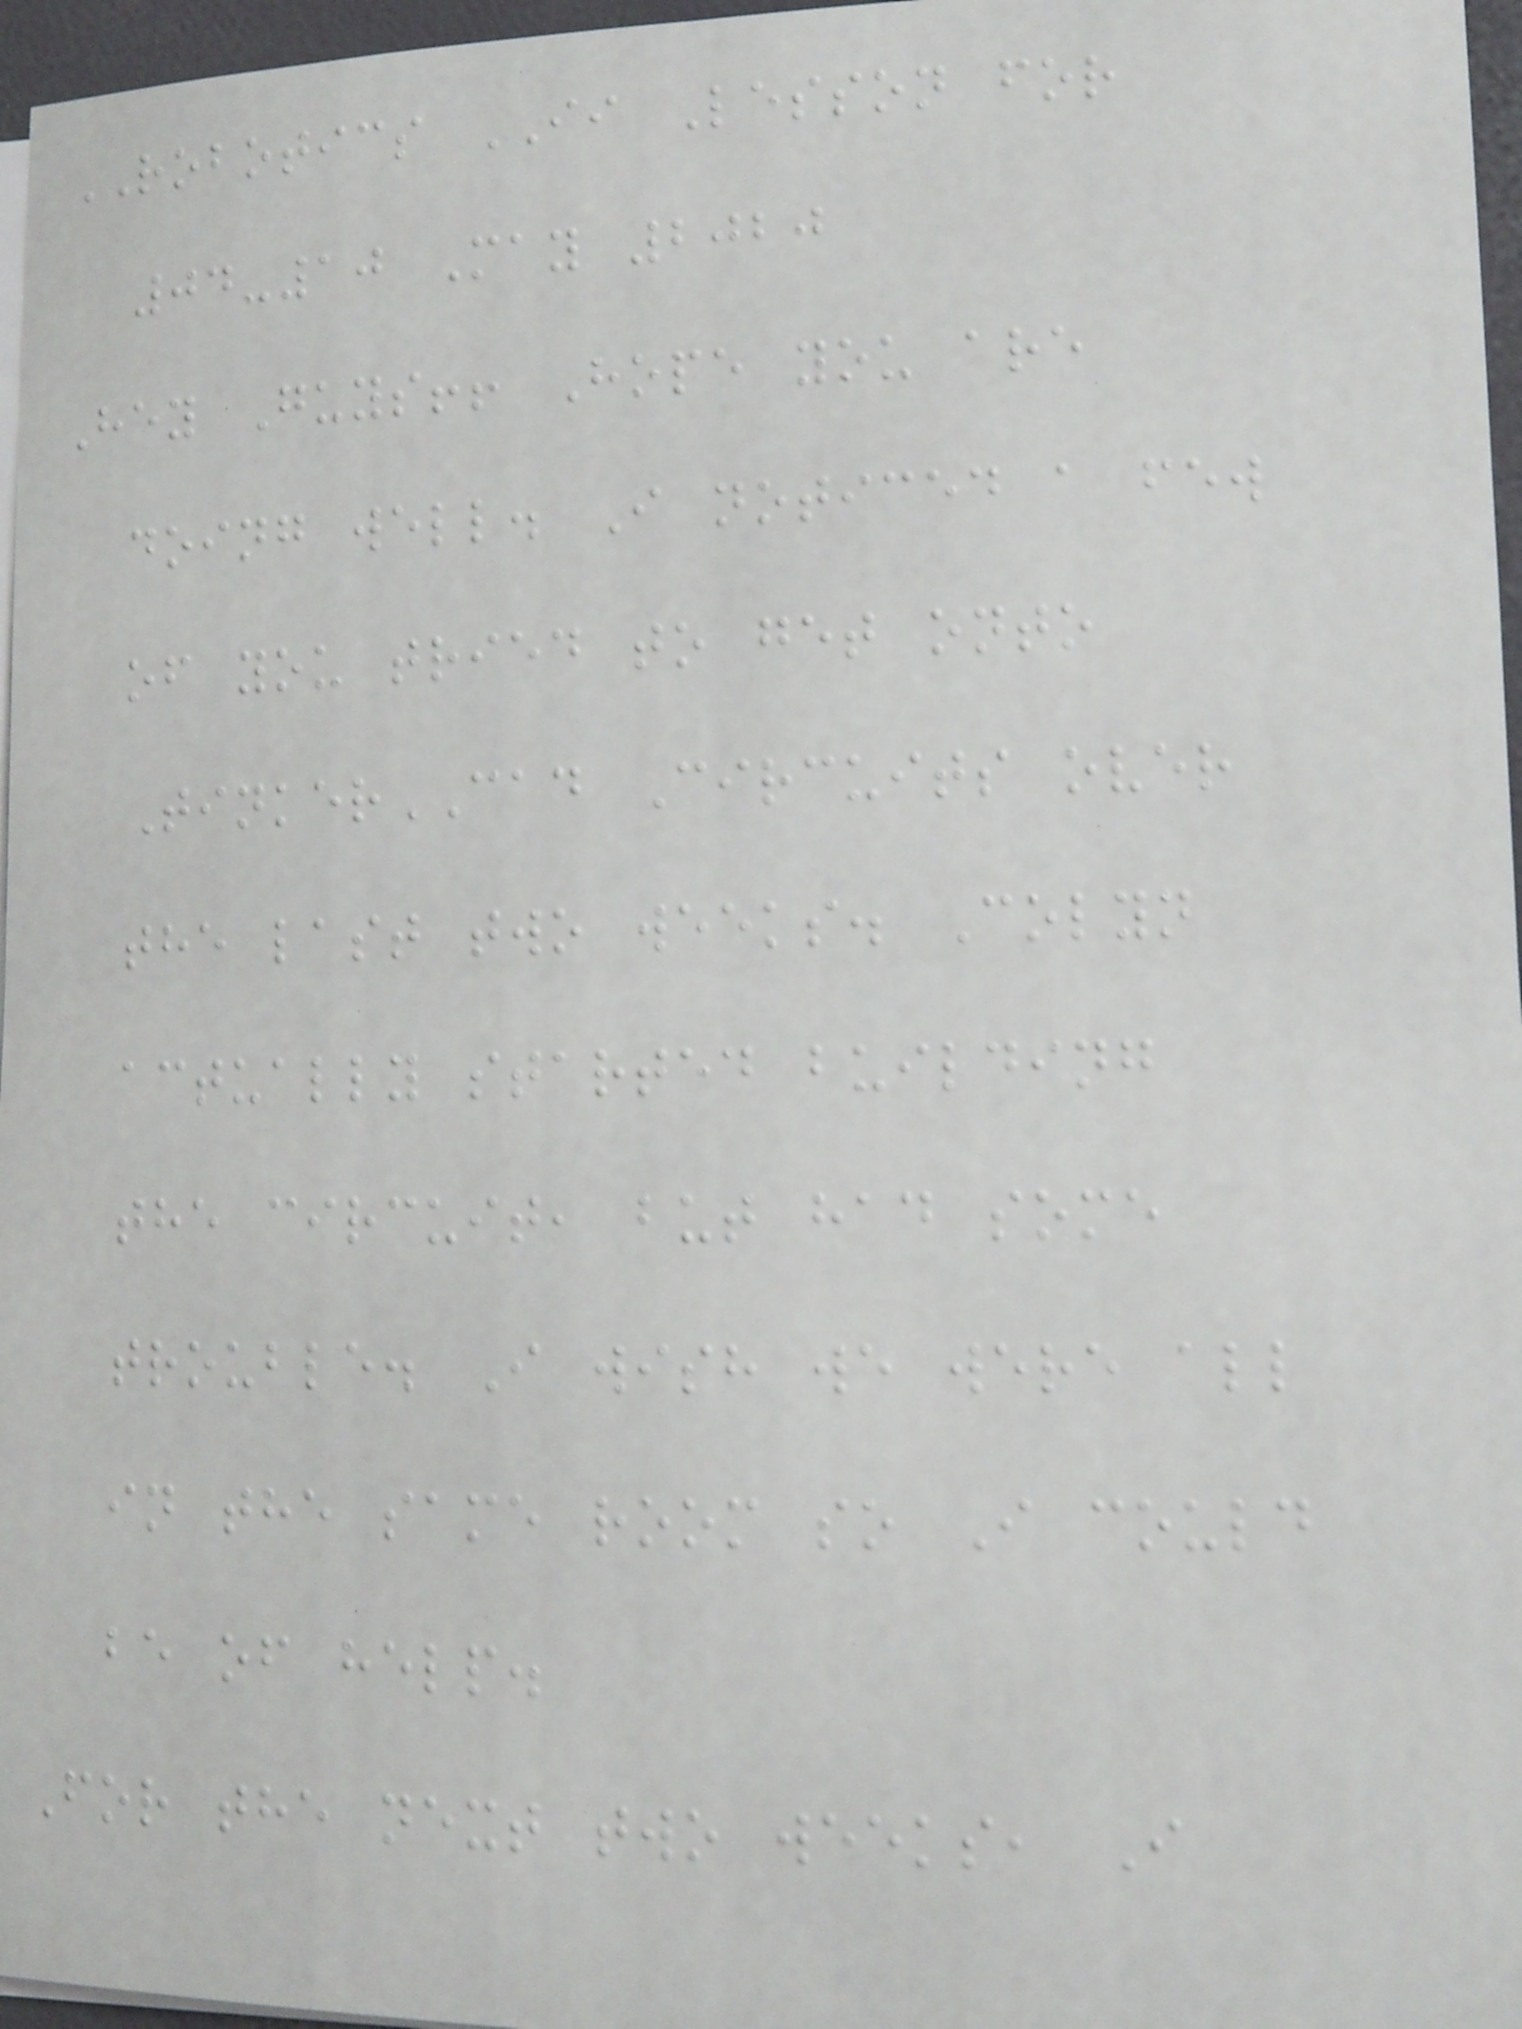ROBOTICS II Lesson for
04-10 May 2020
Hey Guys!! Hope you are
doing well. I noticed a few
of you tried to get onto
TinkerCAD Circuits over
the last two weeks. Colyn
actually started building
the circuit, but had some
trouble. I wish we were all
in the same room so I could
be of help.
For the next two weeks, I
